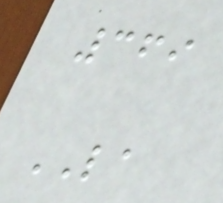369
LA
